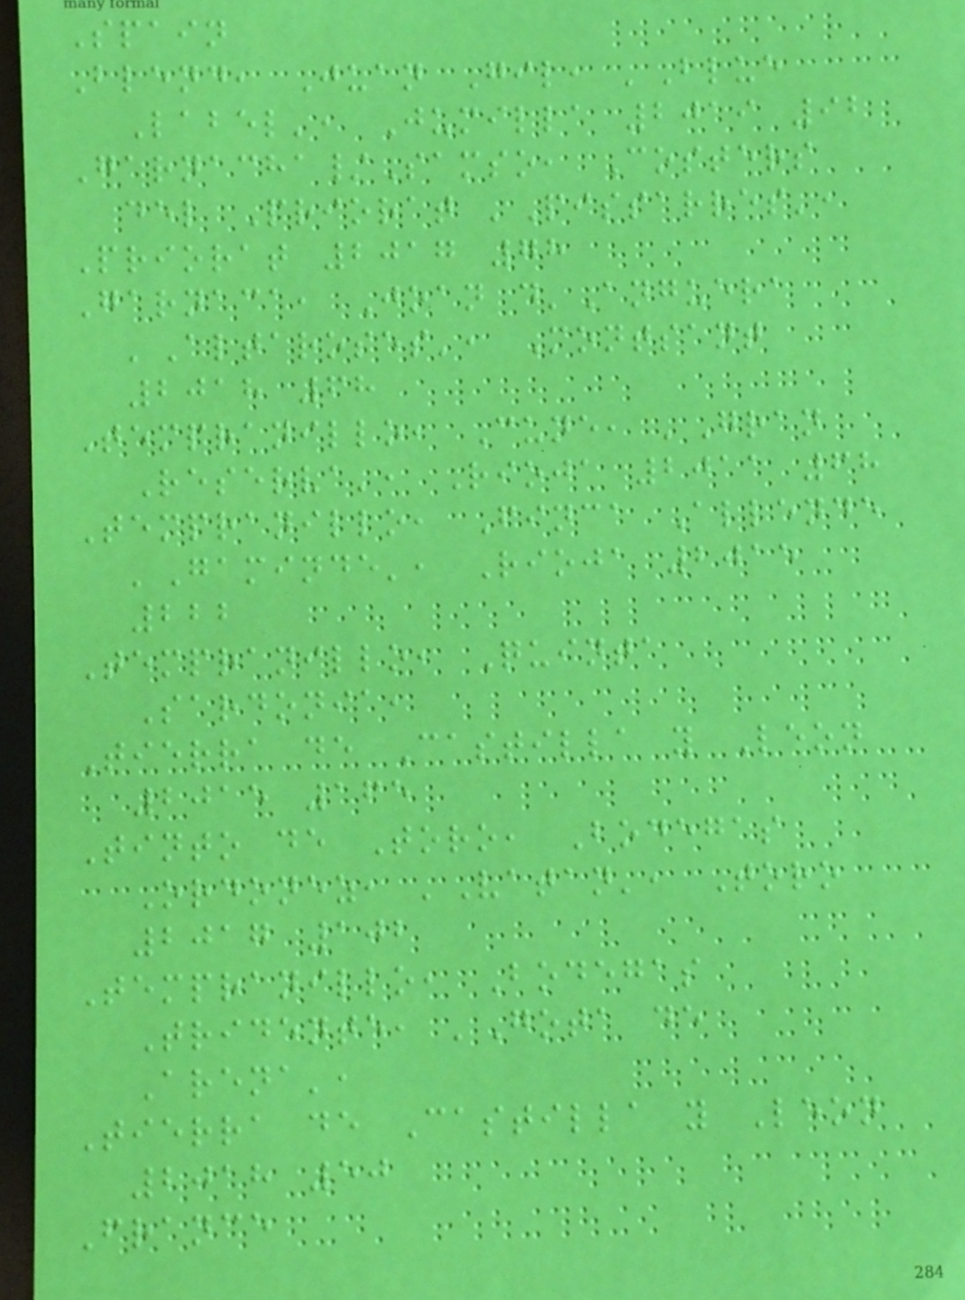Spain
Blend, Juan Gil, 'Blue
Label', Jumilla 2019 92
Garnacha/Samso, Costers
del Priorat 'Pissarres',
Priorat 2017 78
Garnaca, Joan d'Anguera
'Altaroses', Montsant
2018 68
Tempranillo, Cune, 'Gran
Reserva', Rioja 2011 68
Tempranillo, Finca Allende
'Gaminde', Rioja 2015
222
Tempranillo, Quinta
Sardonia,
Tierra de Castilla y Leon
2015 165
Tinto de Toro, Bodegas
Ordonez, 'Vatan', Toro
2017 102
Tempranillo, Bodegas
Tridente, 'Gota de
Arena',
Tierra de Castilla y Leon
2018 50
France
